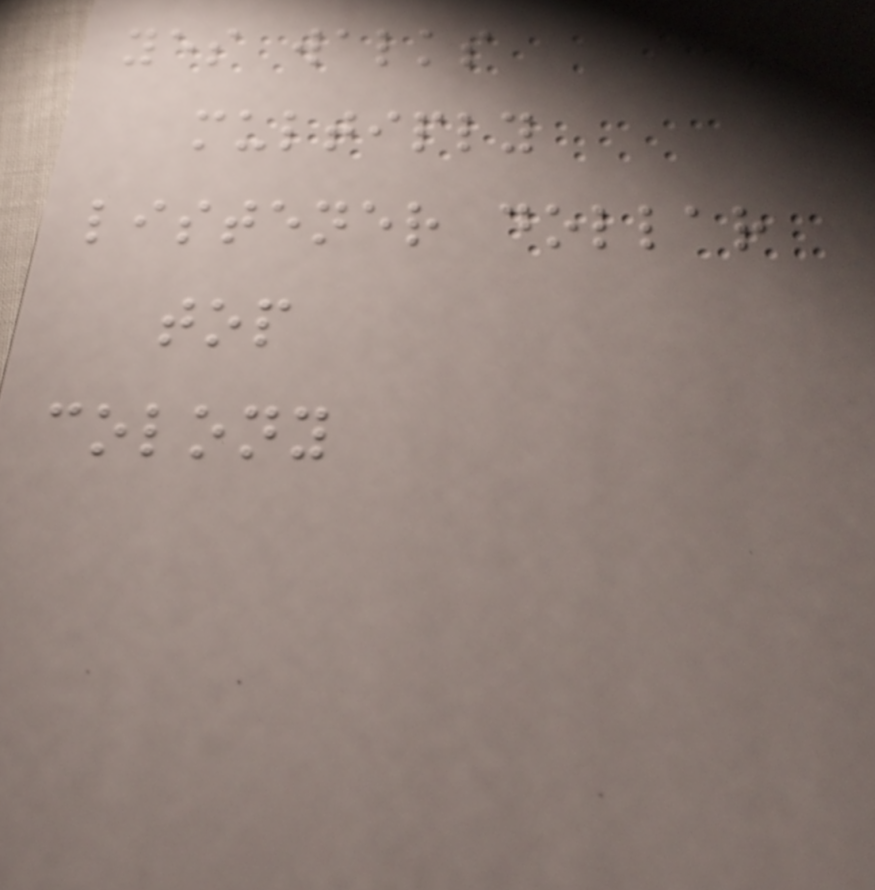yes walks
multiply
listener dollar
top
colony
